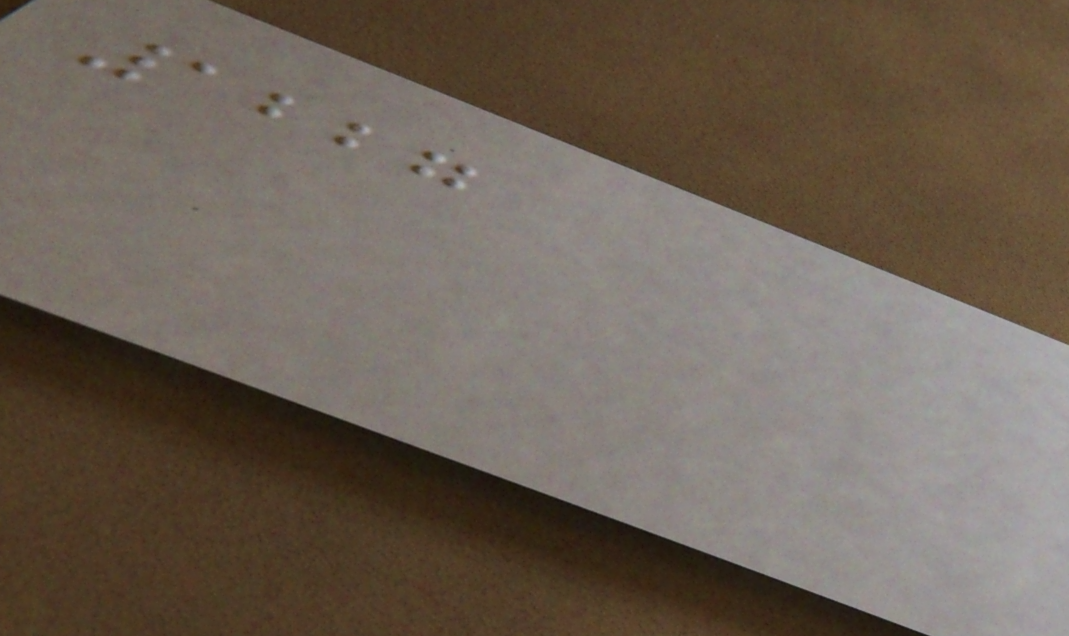1227
